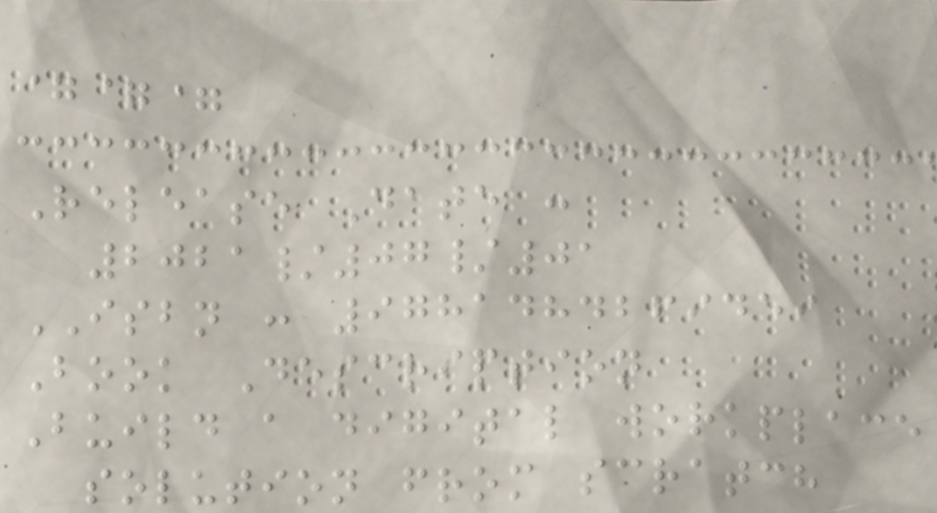===
Release Date :
2021/07/01
ISBN : 9781484269459
Book Description
Build a digital workplace
solution from scratch
